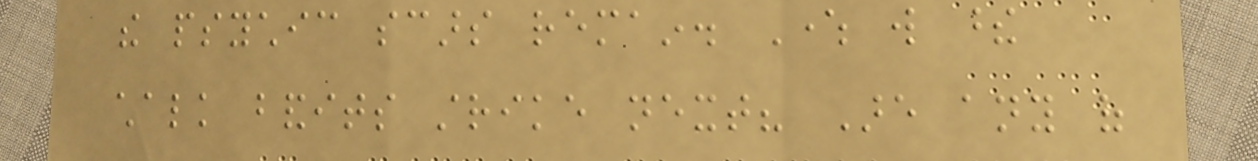the psychic scars remain. Where will these
chalk bandits strike next? Are any of
